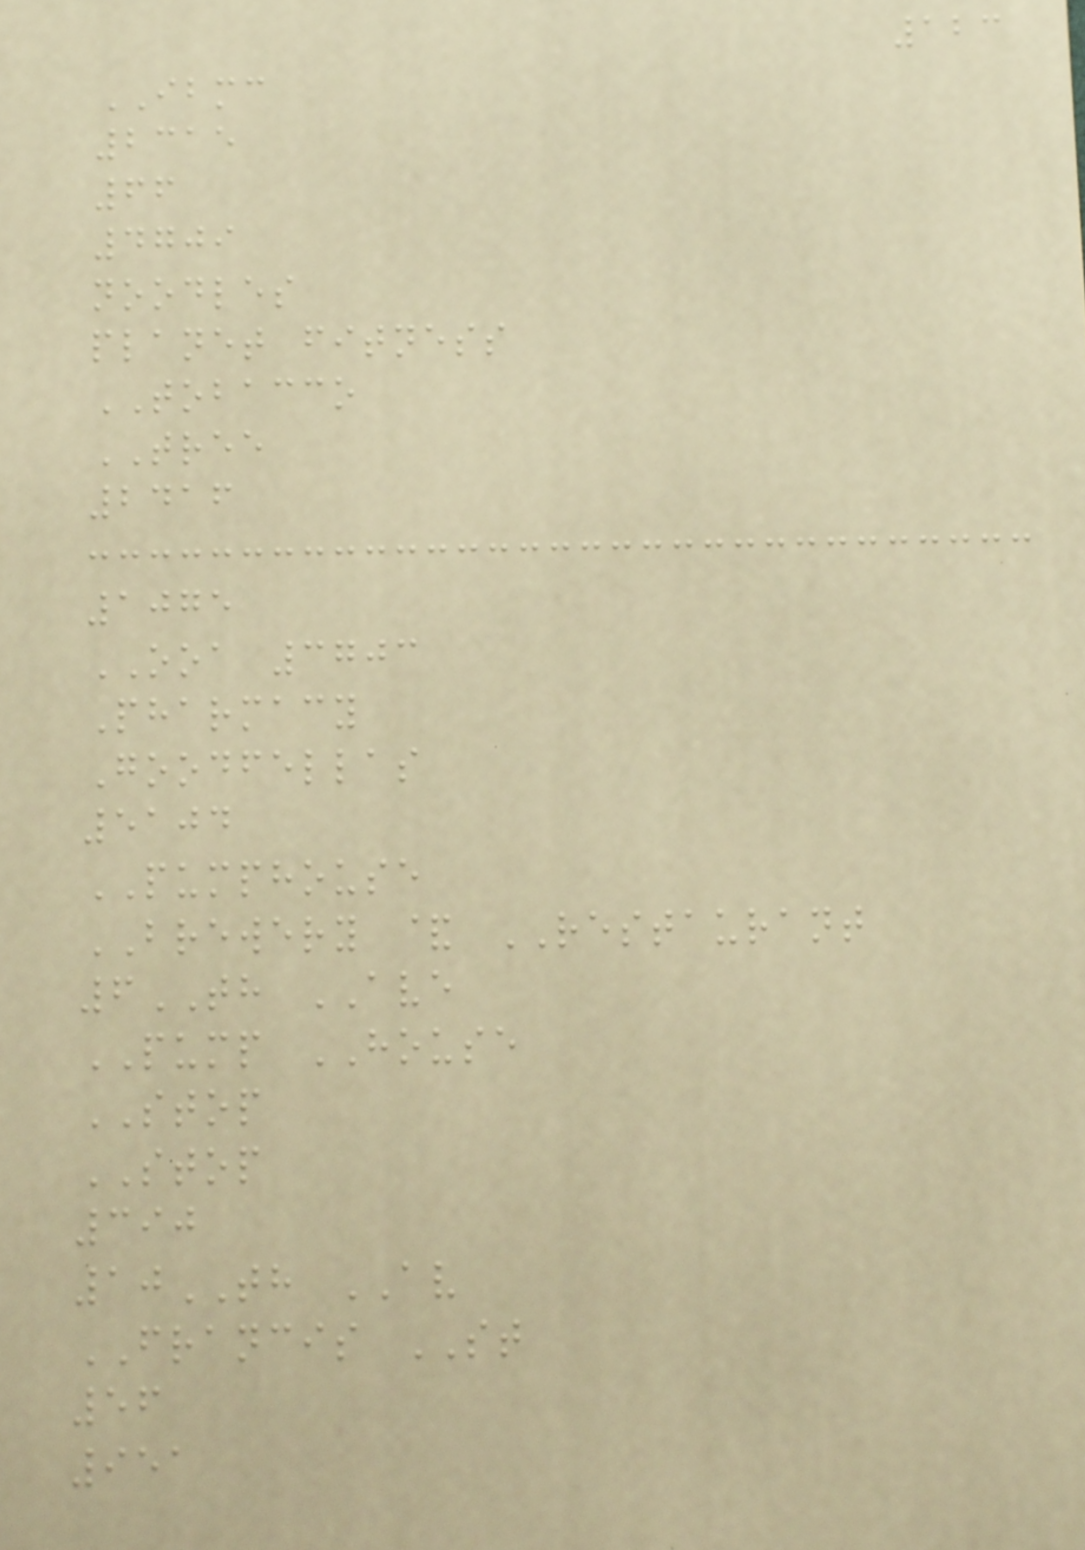123
IBMC
2315
66
4709
noodles
planet fitness
TOBACCO
TREE
2416
1075
OOA 3703
Pharmacy
Goodfellas
5104
PUMPHOUSE
BREWERY & RESTAURANT
6TH AVE
PUMP HOUSE
STOP
STOP
390
10TH AV
FRANCIS ST
56
951
